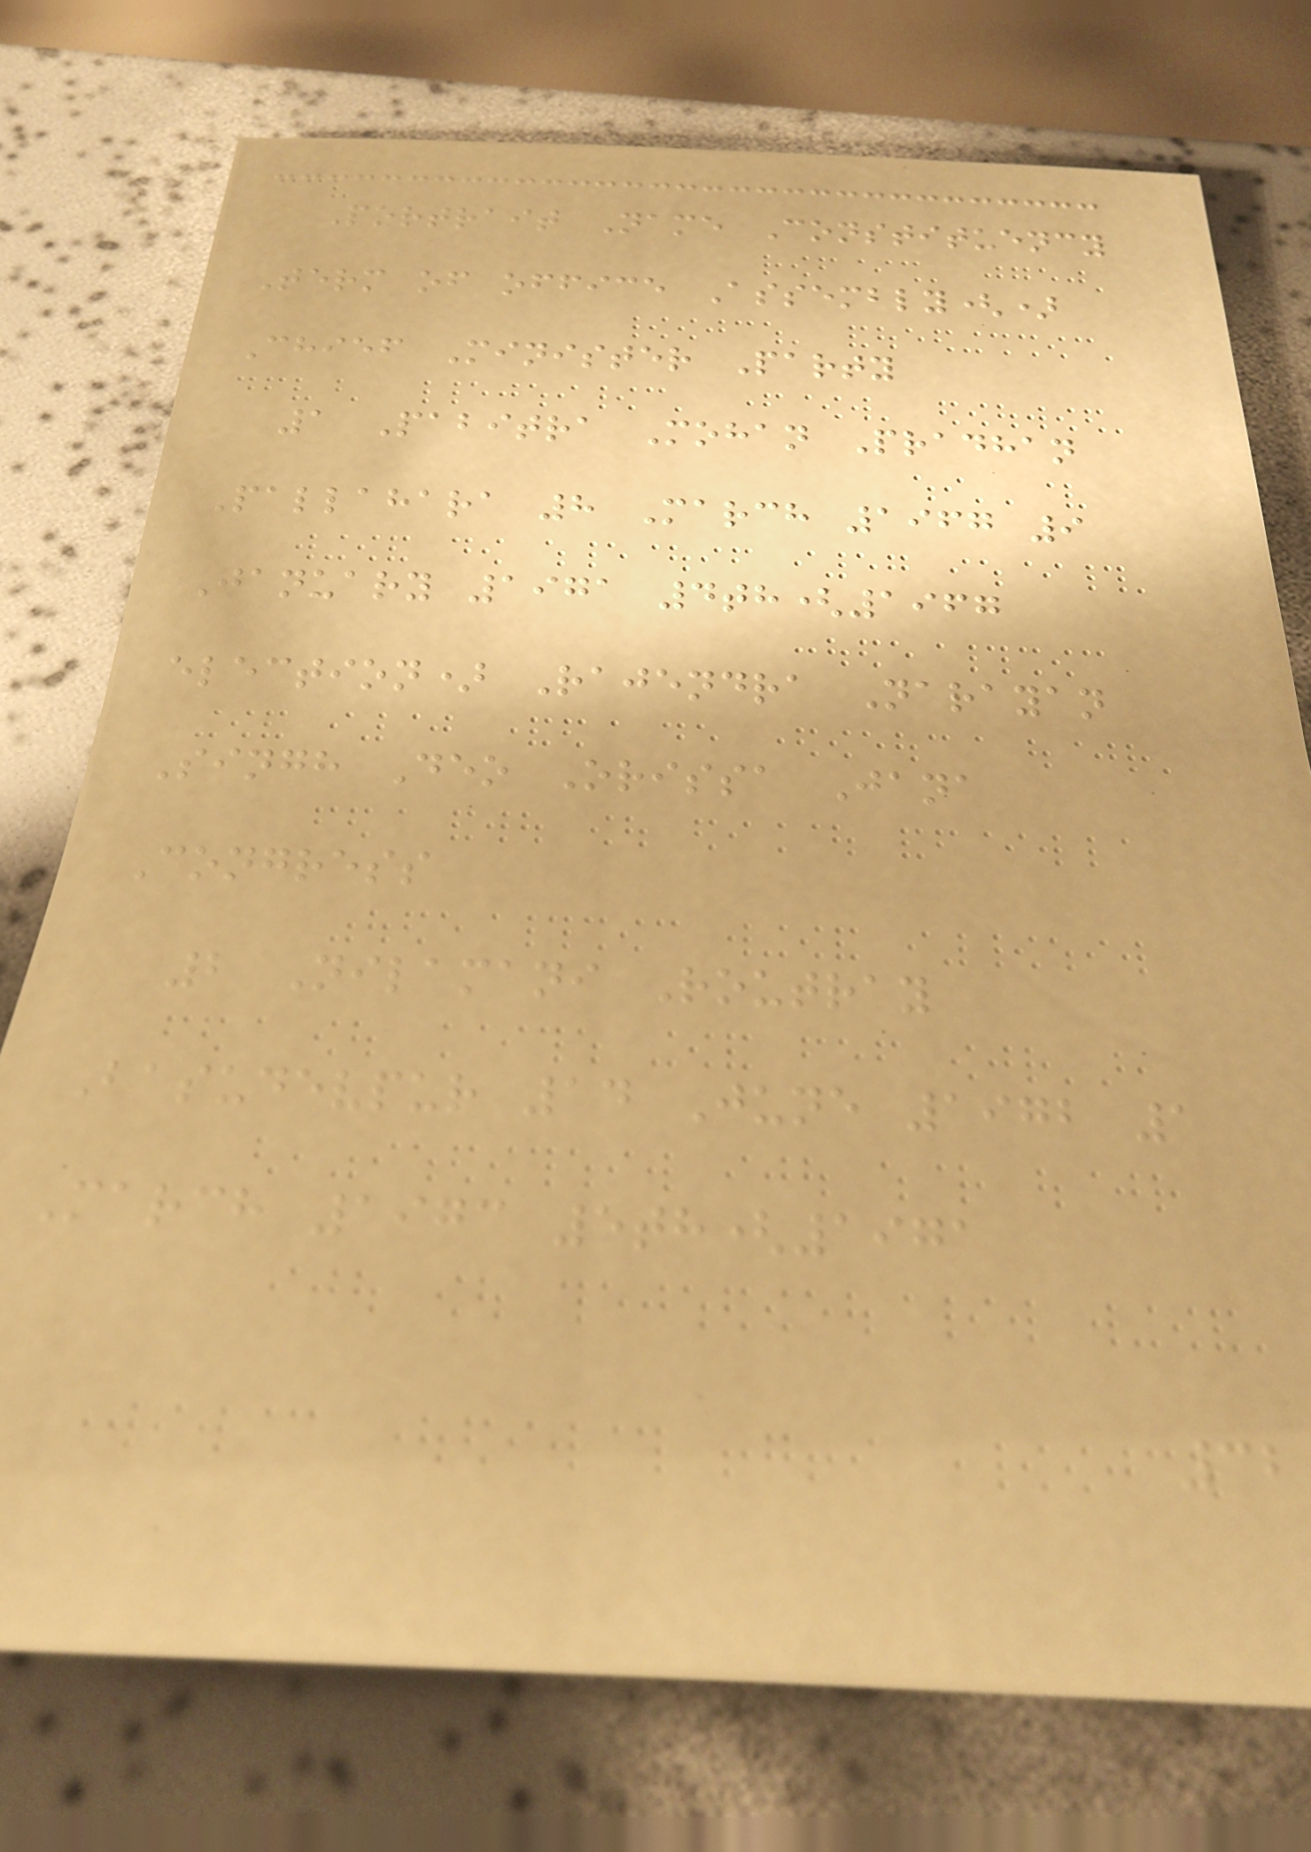Portrait Name Constituency
Term of office Assembly()
Chief Minister Party
1 Pabitra Mohan Pradhan
Pallahara 8 March 1967 9
January 1971 4th(1967
election) Rajendra Narayan
Singh Deo Orissa Jana
Congress
2 Nilamani Routray
Basudevpur 14 June 1972 1
March 1973 5th(1971
32
